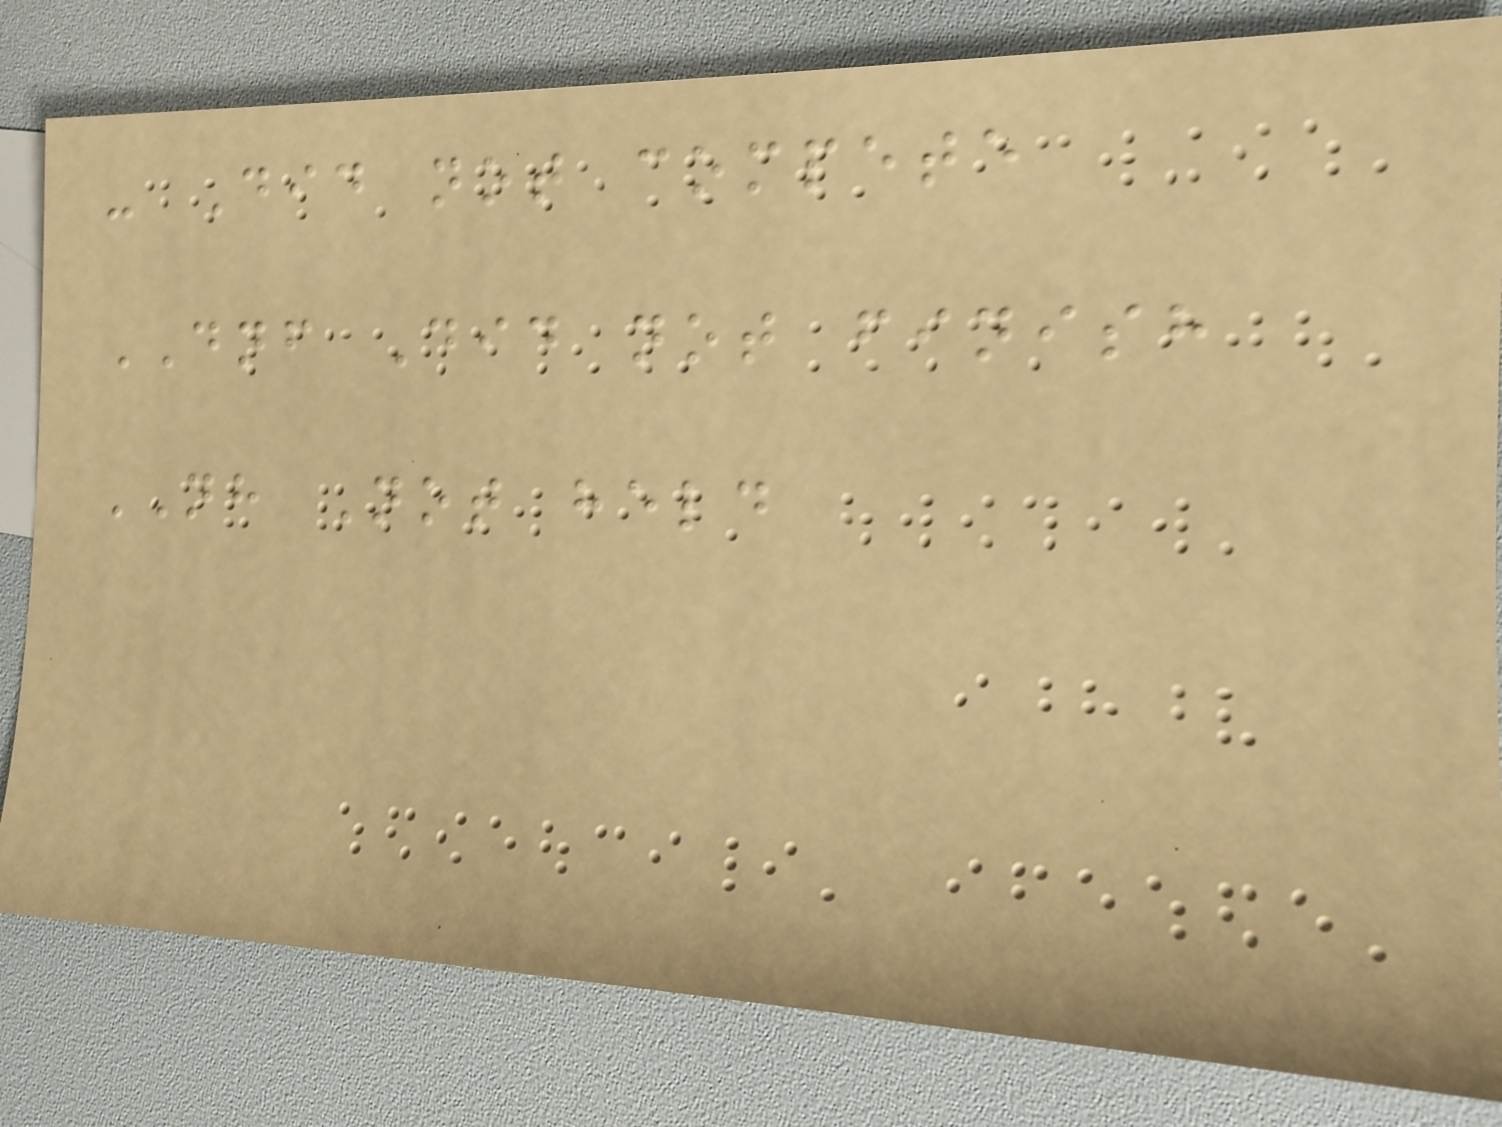- Did not compete
DNF Did not finish
NH Not held
